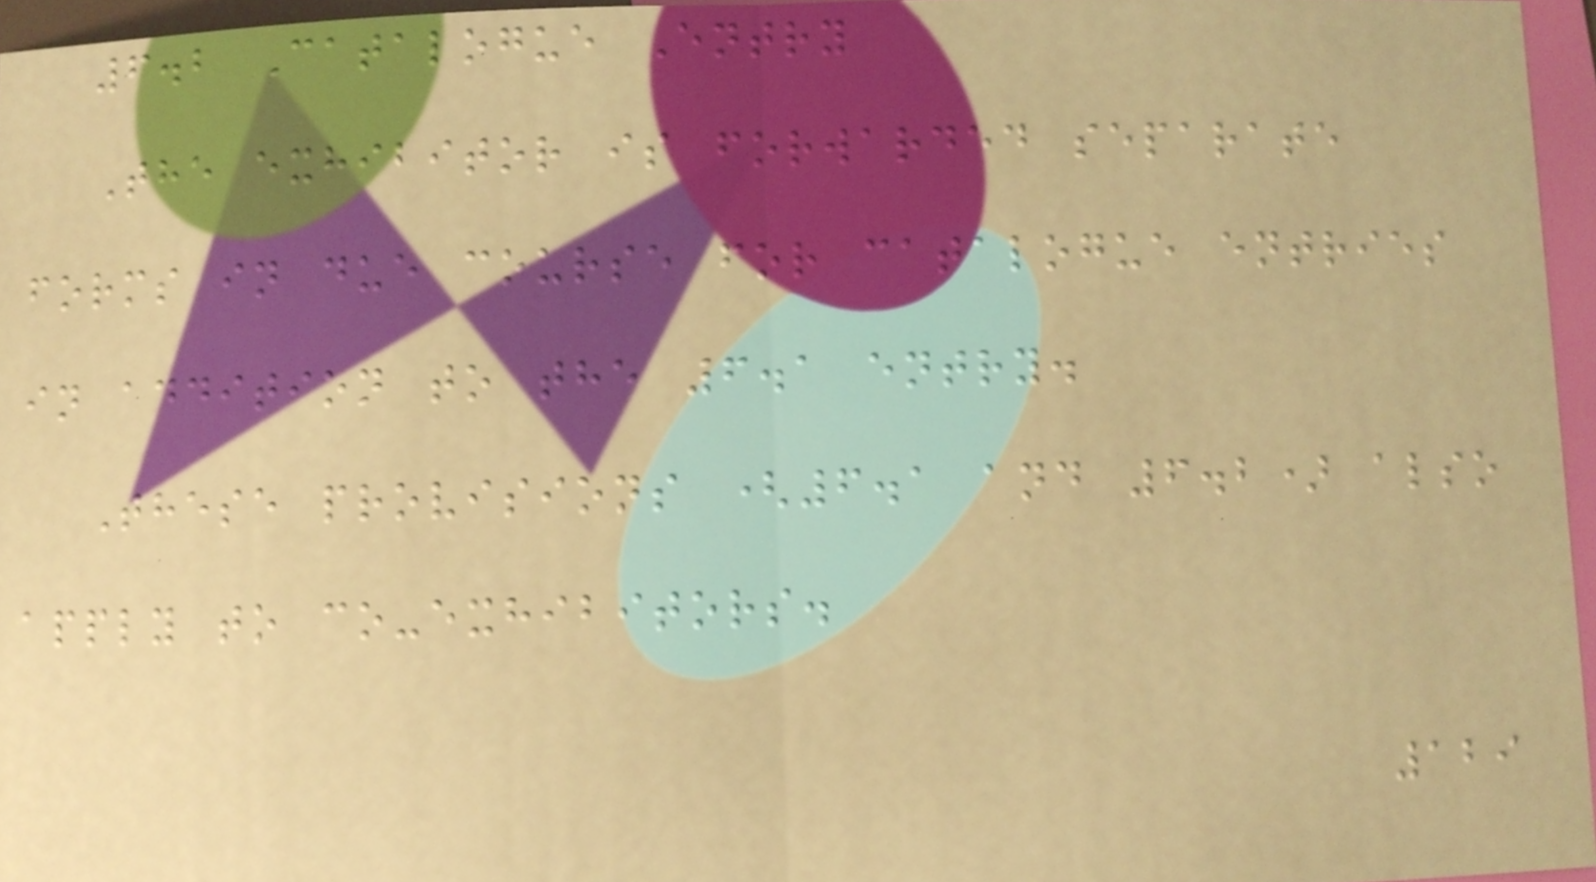6.2 Catalogue Entry
The exhibitor is forwarded separate
forms in due course for catalogue entries
in addition to the 6.1 entry.
These provisions (6.1 and 6.2) also
apply to co-exhibitors.
129
